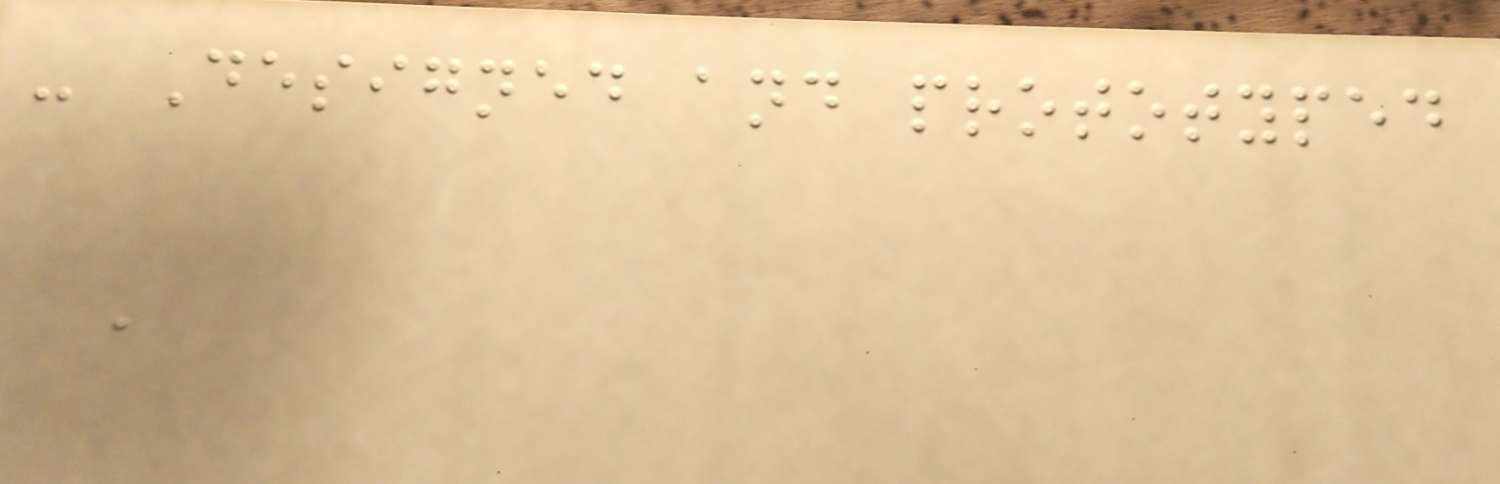- Designed and prototyped
a
